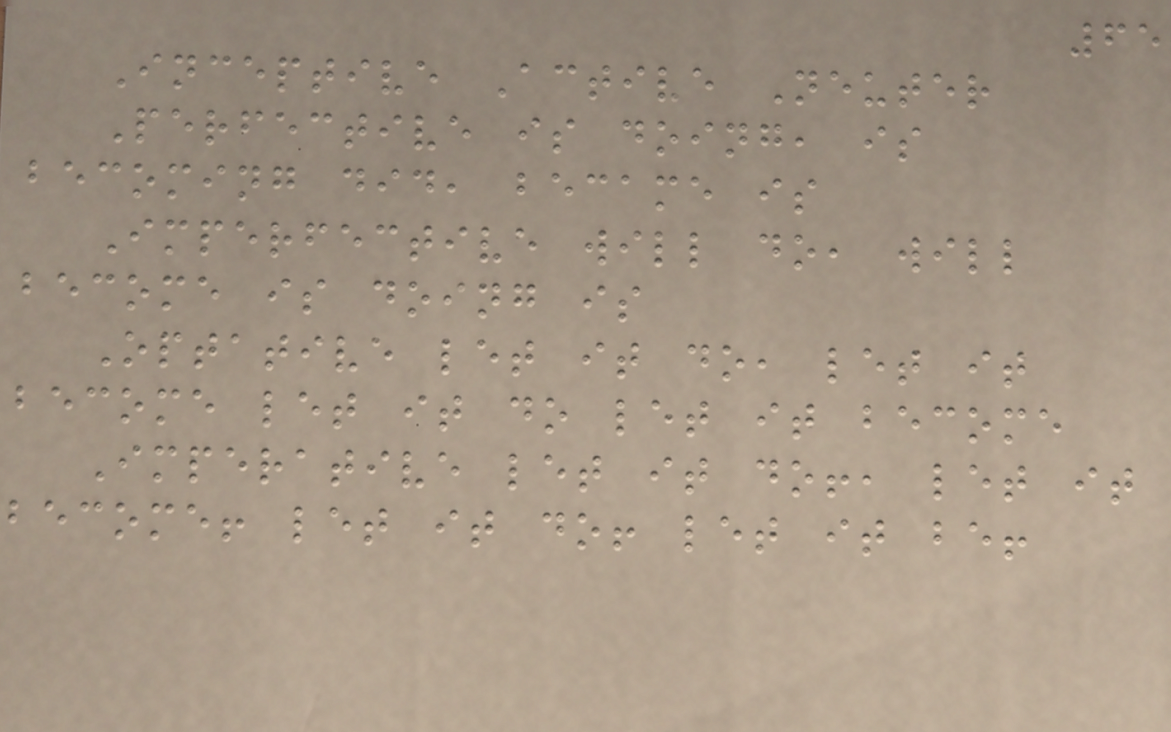65
Inceptive Active Neuter
Perfective is doing, is
becoming did, became is
Imperfective will do, will
become is doing is
Optative let it do, let it
become let it do let it become
Imperative let it do!, let it
become! let it do! let it be!
